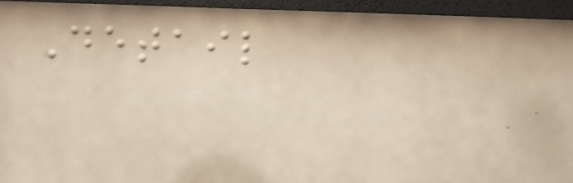Detail
